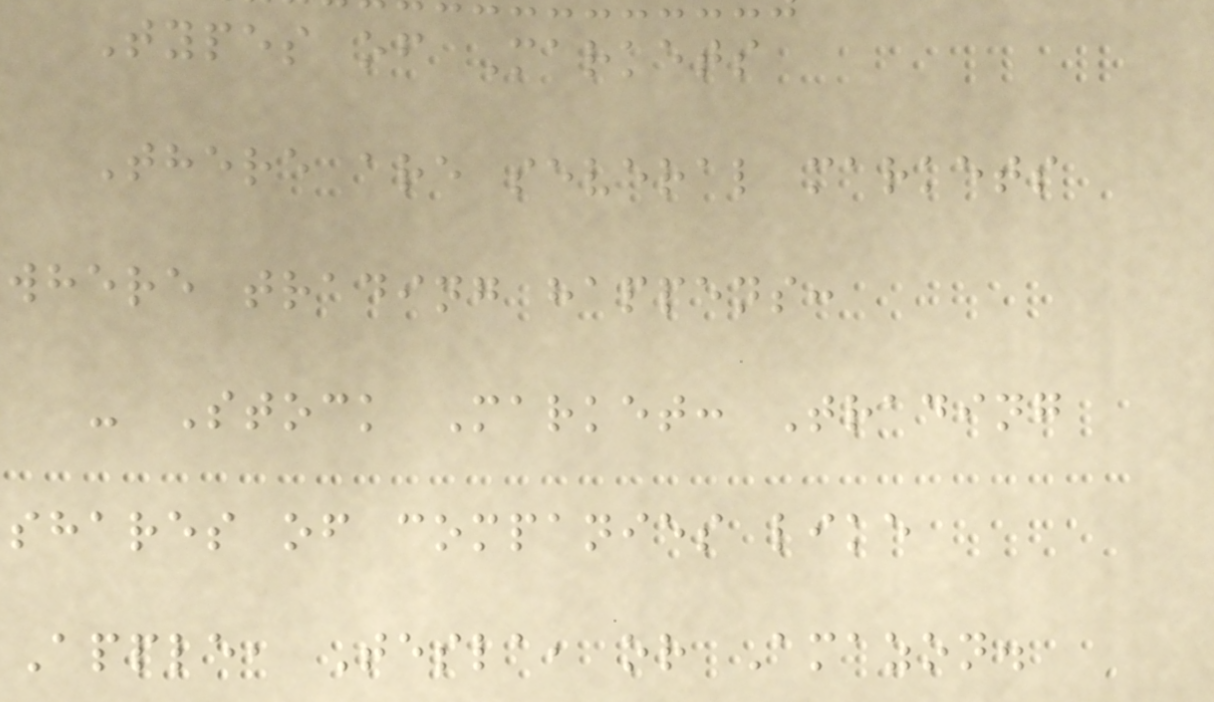Types of Markets
There are several markets
where trading happens:
- Stock Market: Trading
shares of companies like
Apple, Tesla, or Amazon.
